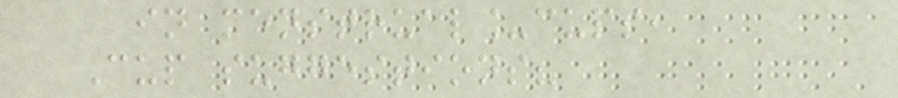in menstrual_cups,
Cup suggestions?
